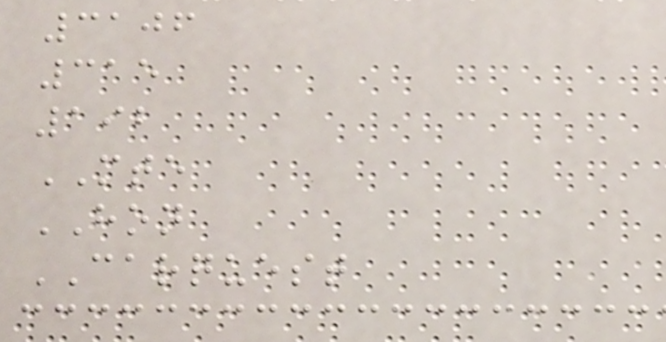3106
315
192
MTE
HON
CARQUEST
